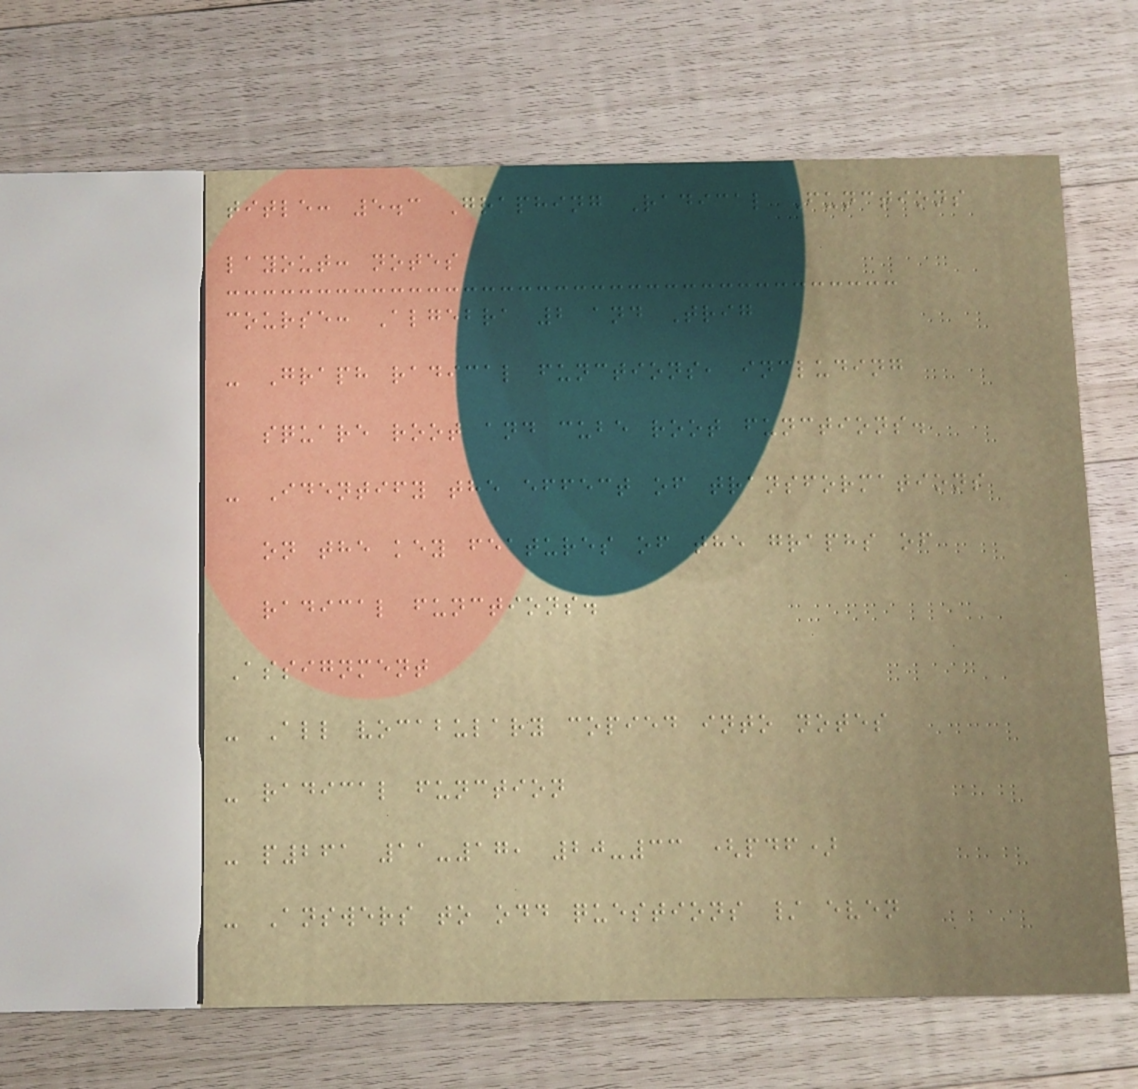title: 5.3 Graphing Radical Functions
layout: notes
course: Algebra 2 and Trig
- Graph radical functions, including
square root and cube root functions.
- Identify the effect of transformations
on the key features of the graphs of
radical functions.
Assignment
- All vocabulary copied into notes
- radical function
- p261 11-17, 20-33 (pdf)
- Answers to odd questions / even
